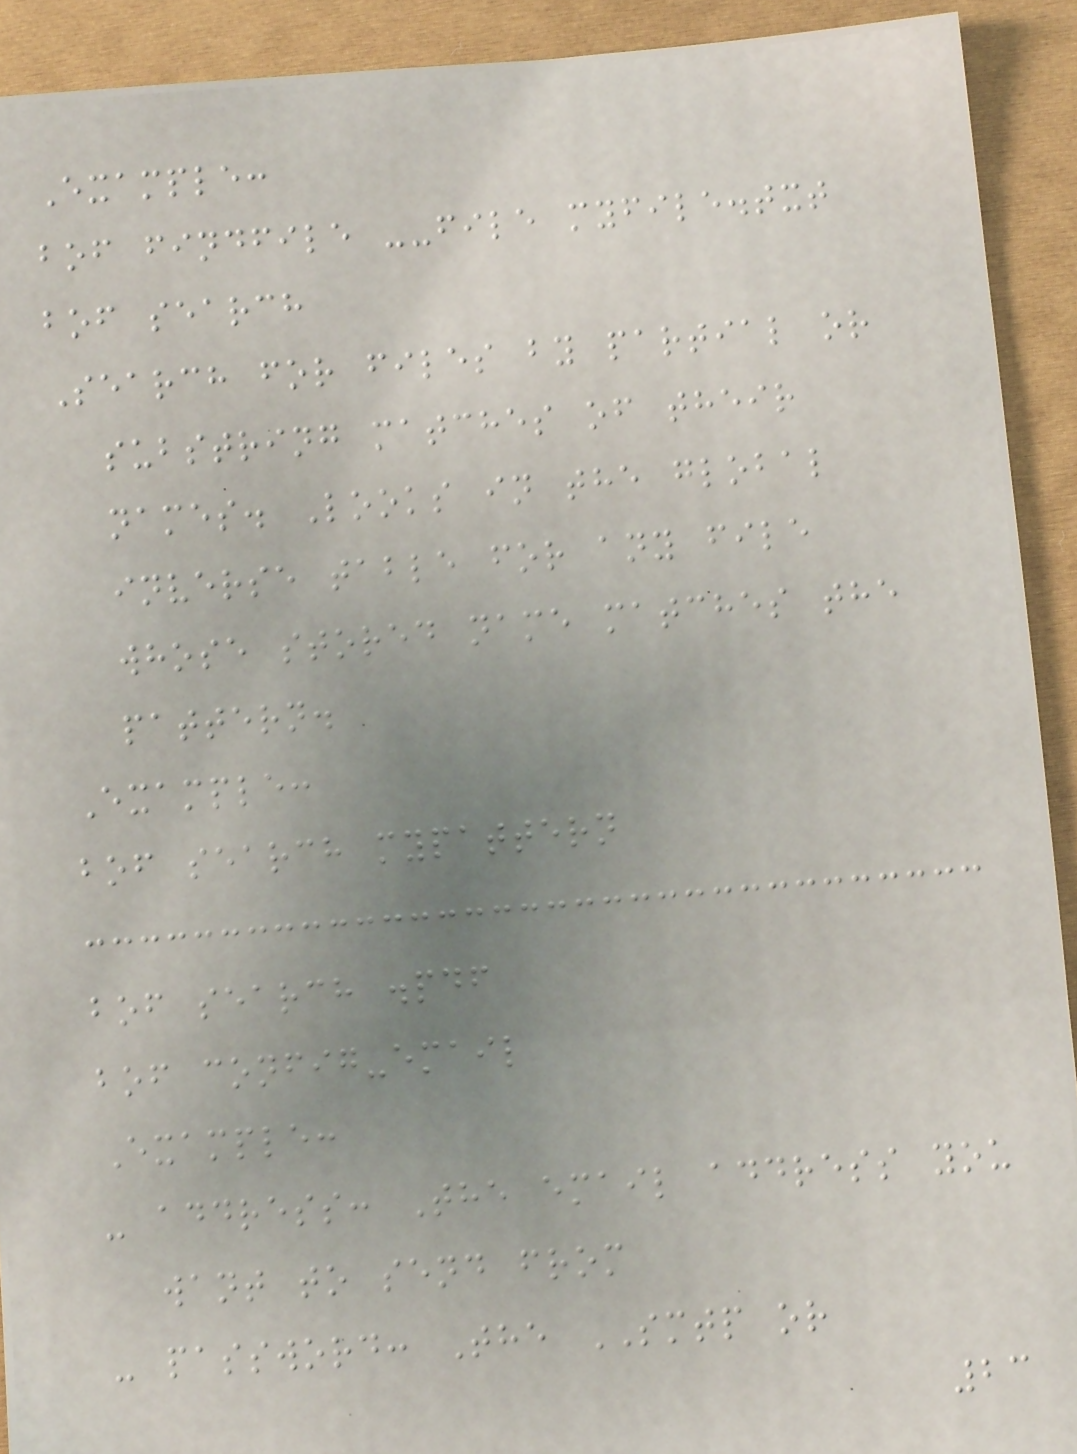Example:
bof findfile --file myfile.txt
bof search
Search for files by partial or
substring matches of their
names. Looks in the global
inverse table for any file
whose stored name matches the
pattern.
Example:
bof search mypattern
bof search .pdf
bof config-email
Example:
- address: The email address you
want to send from
- password: The SMTP or
23
